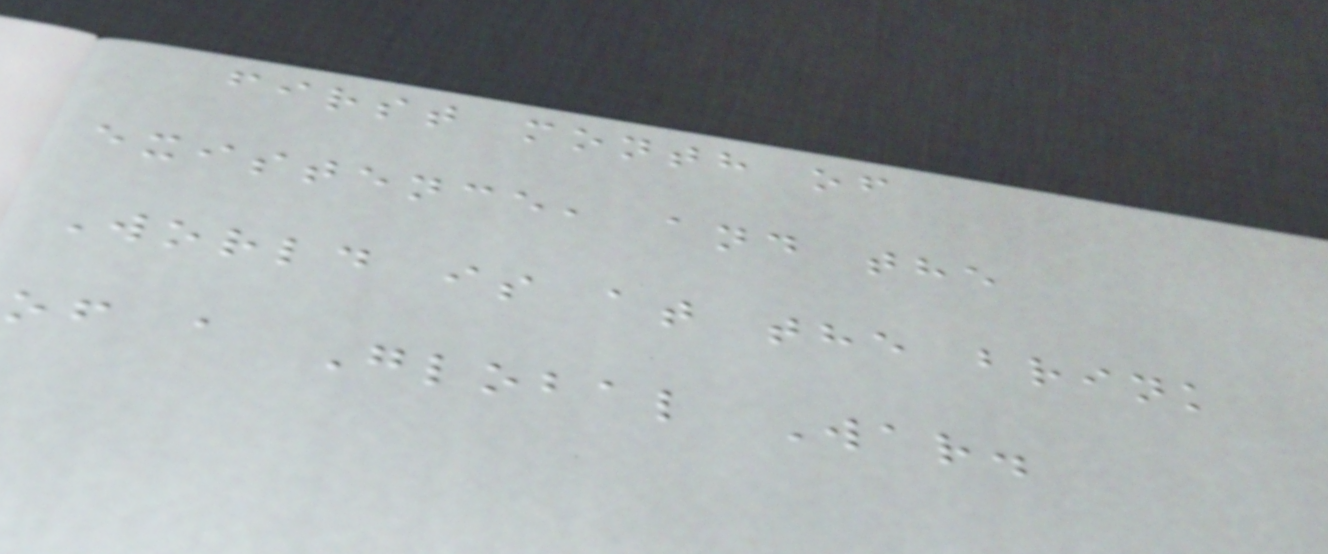first month of
existence, and the
World is at the brink
of a Global War.
